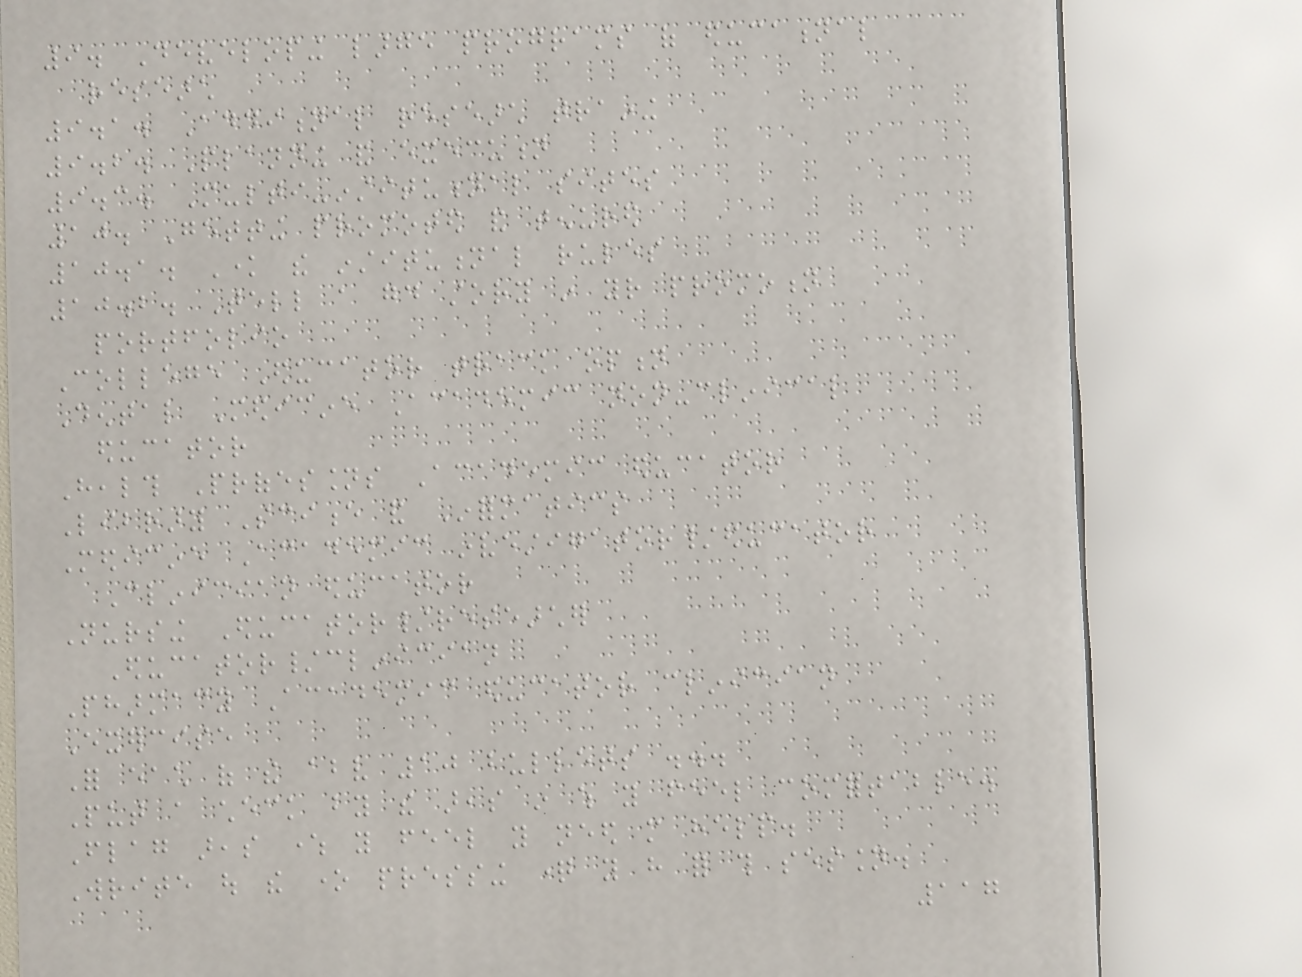9. Developing large programs of educational
research
9.1. Additional research training
9.2. Planning and execution
9.3. Multi-institutional sites
10. Getting promoted and tenured
10.1. Know the institutional rules
10.2. Tell a good story in your promotion
portfolio
College Educator track option
Dental Medicine Academic non-clinical
educator
Health Professions Academic educator
Library Science and Informatics
Medicine Academic investigator/educator
Clinician educator
Nursing Educator/researcher
Educator/clinician
Pharmacy Academic educator clinician
Exercise
For each of the above 10 bullets ...
Put a check by the areas in which you feel comfortable.
Flag areas where you feel you need more help.
Write out the one pressing question you have for this session.
117
